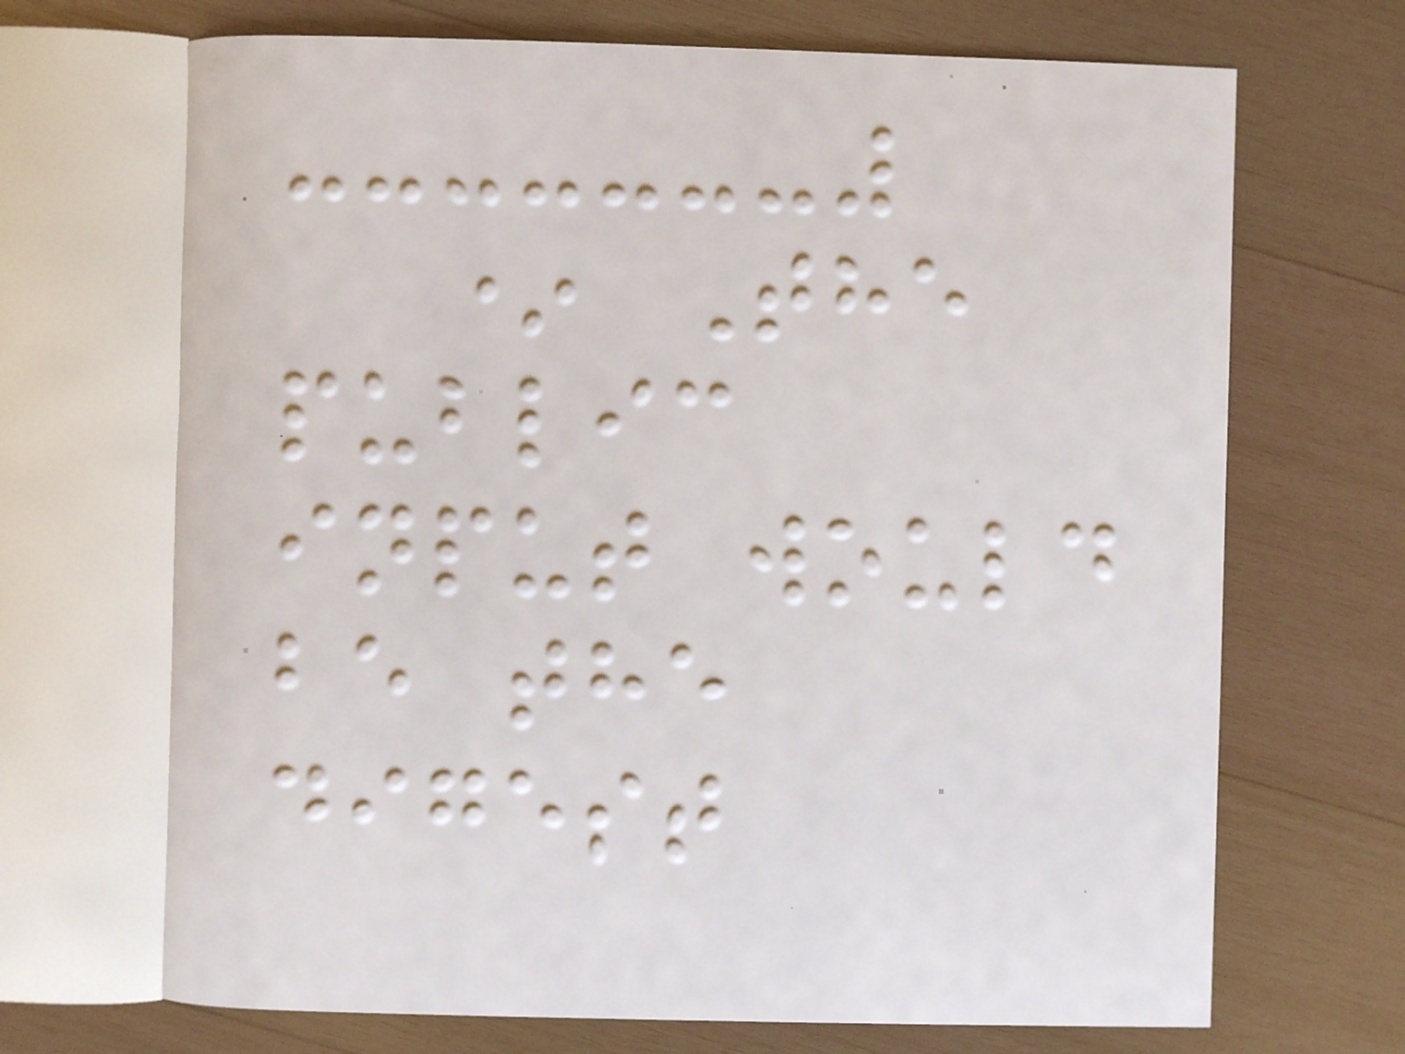* The
public
input would
be the
digest
